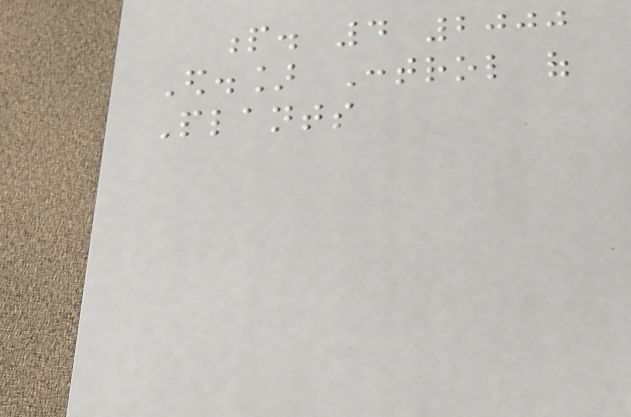p. 4 2000
Ed.] Control of
Plants
